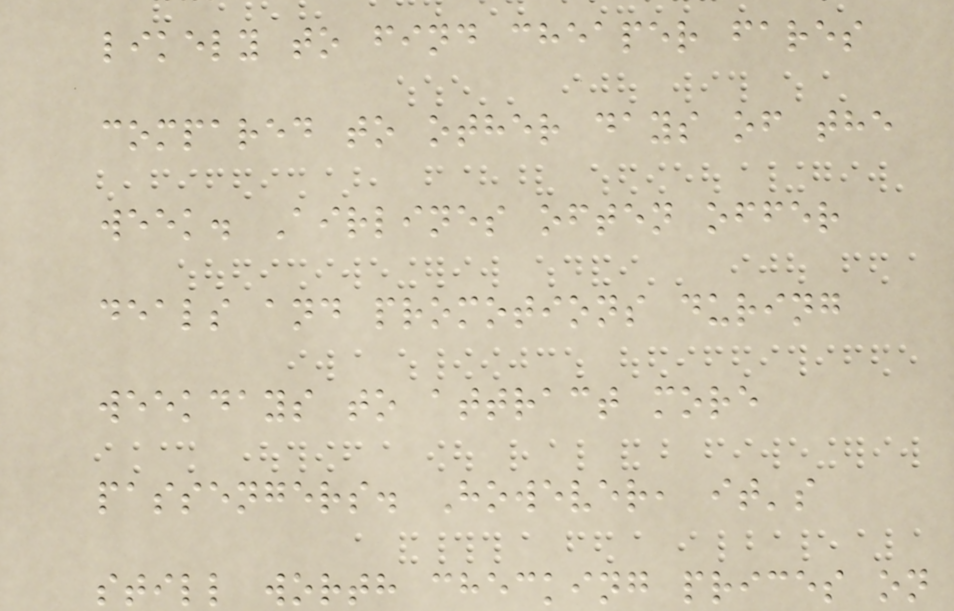likely to find cheaper fares
compared to other days of the
week. Airlines often offer
deals and promotions during
weekdays to attract more
passengers. However, it's
still worth checking prices on
